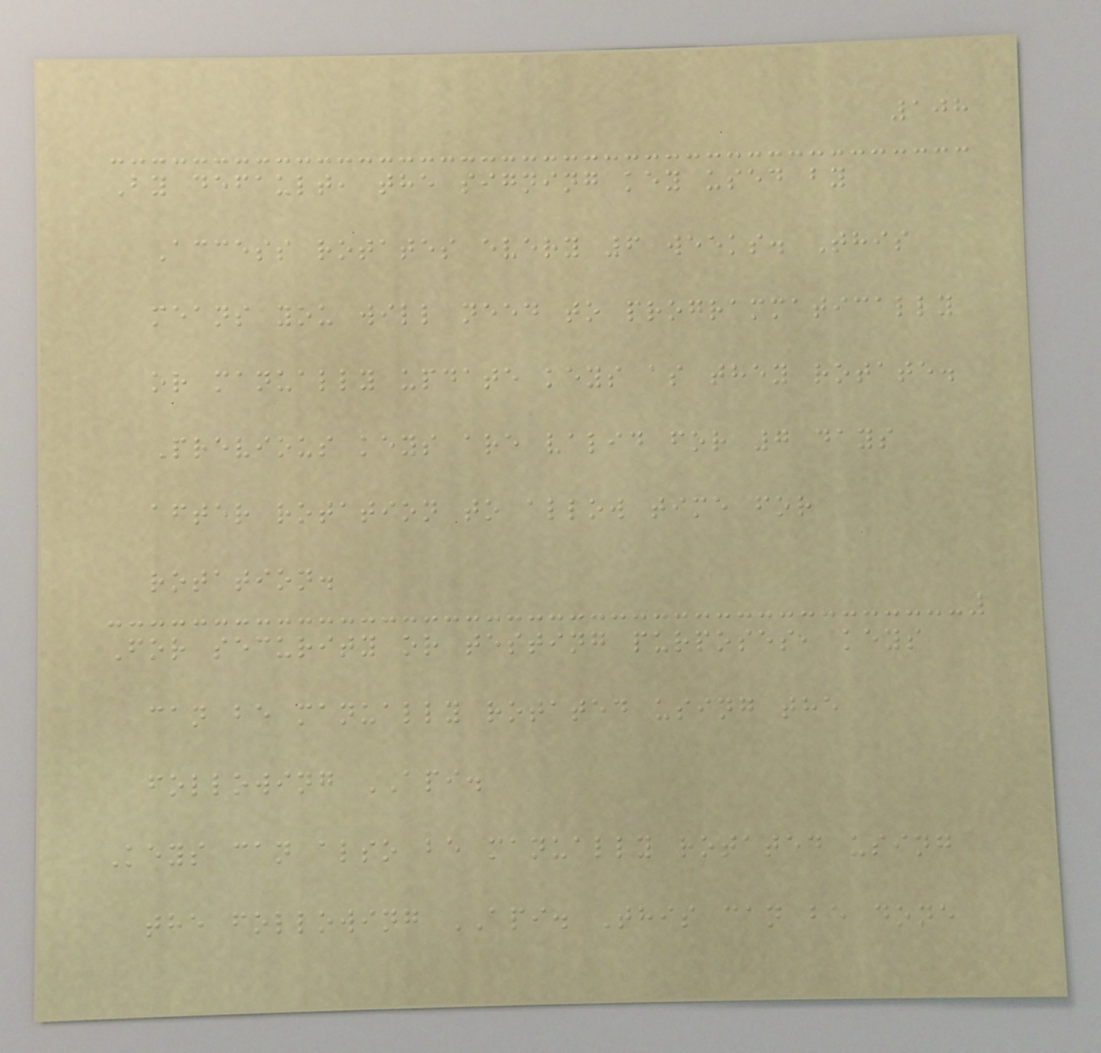108
By default, the signing key used by
Access rotates every 6 weeks. This
means you will need to programmatically
or manually update keys as they rotate.
Previous keys are valid for 7 days
after rotation to allow time for
rotation.
For security or testing purposes, keys
can be manually rotated using the
following API.
Keys can also be manually rotated using
the following API. This can be done
